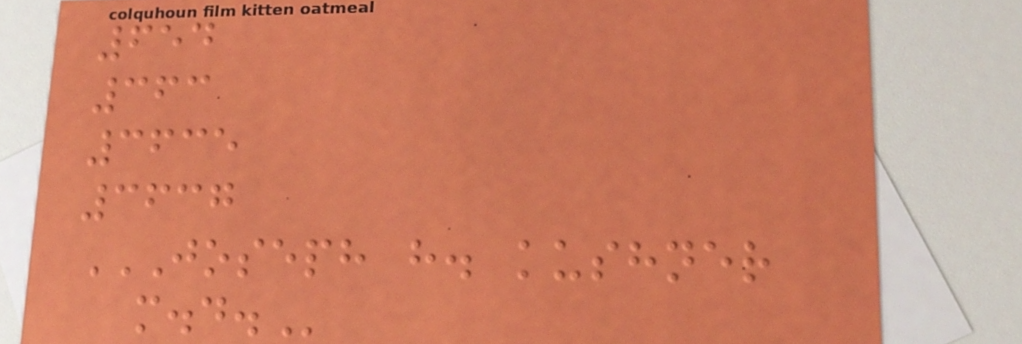654
363
3635
3637
JOSEPH H. KUSHNER
M.D.
